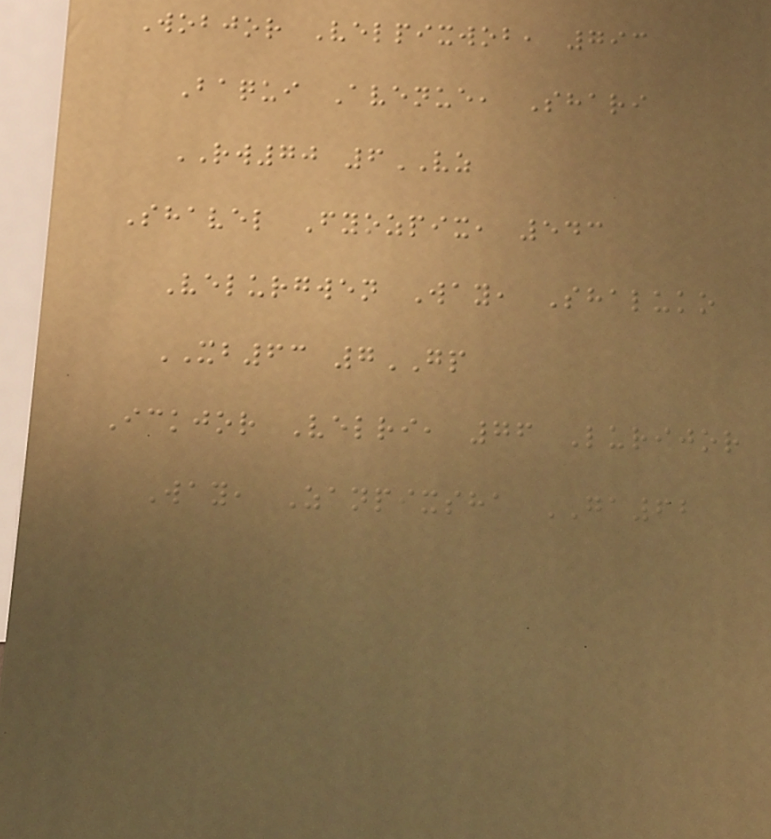Wobjor Velpixwob, 793
Baqui Avenue, Shari
RW70 6VZ
Shavel Fyozpix, 543
Velurgwen Way, Shaluko
XB63 7GP
Ickjor Velri, 76 Lurijor
Way, Zanpixsha GA62
